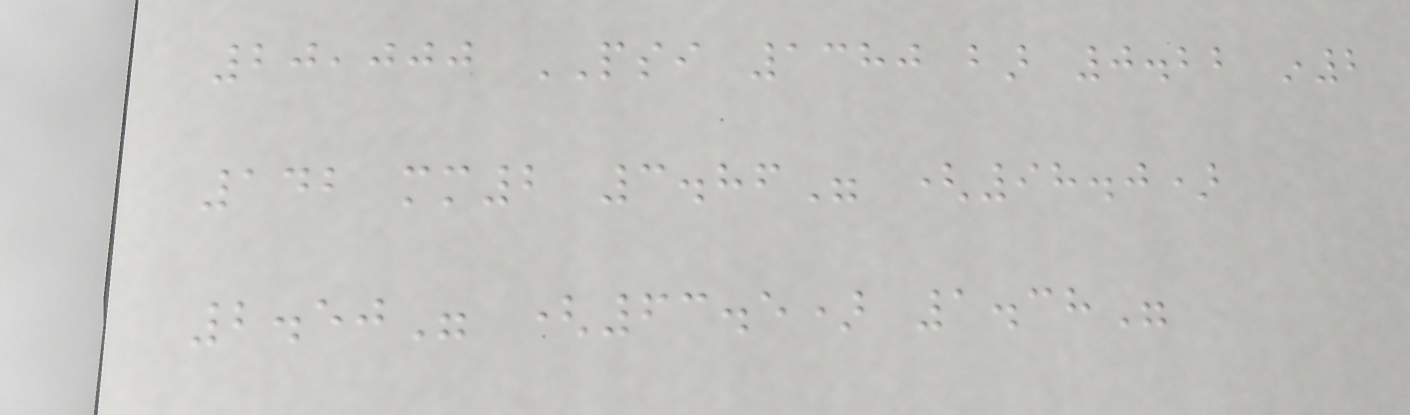20,000 PSI 1380 bar 0.22 in2
142 mm2 3.86" (98.0)
2.50" (63.5) 1.38"
